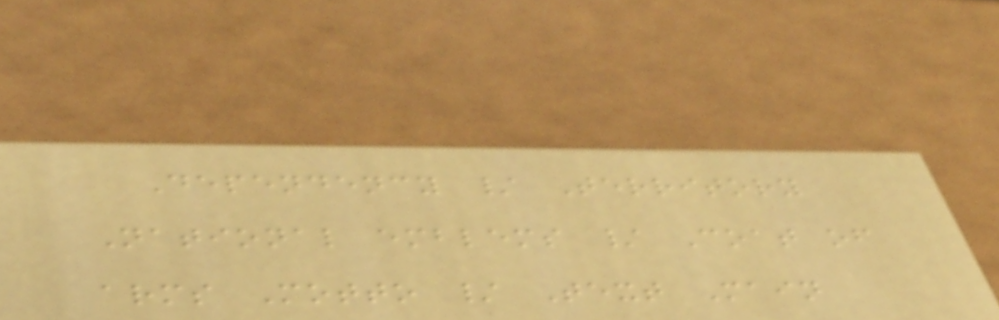Dependency / Territory
National emblems / Coat of
arms Motto / Text Main
